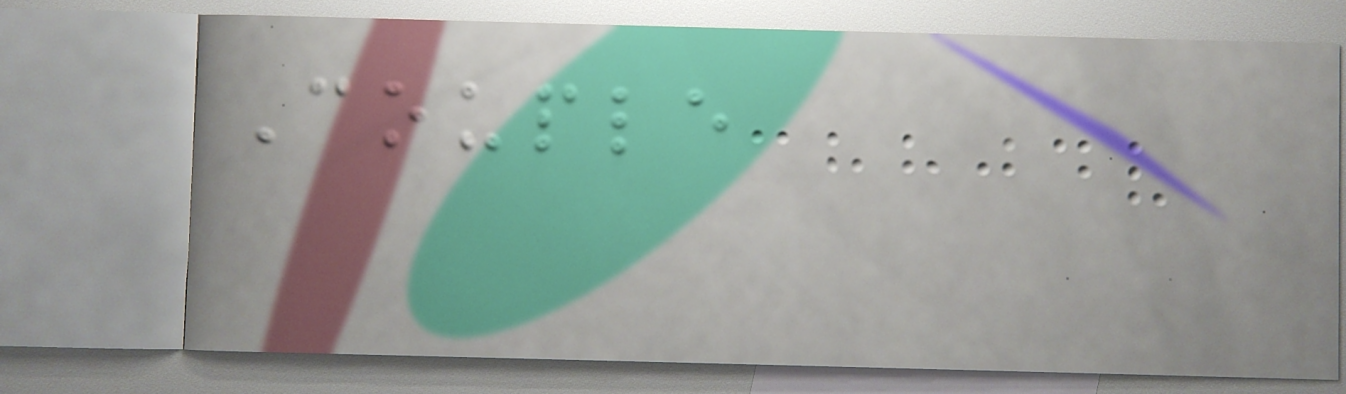Couple
